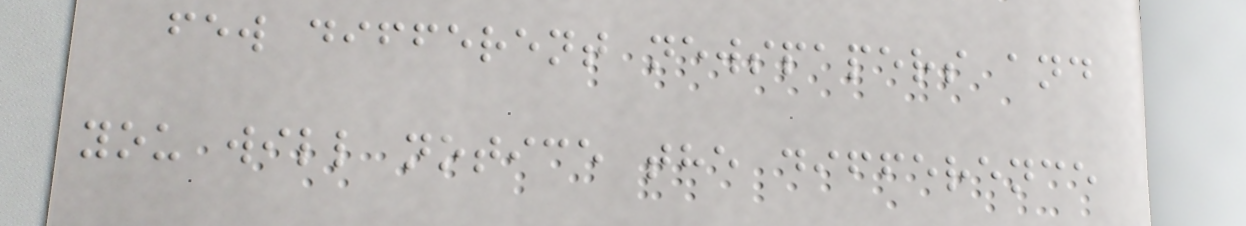few different newspapers and
you will notice the difference
